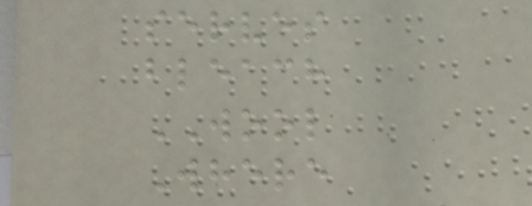serves
bleach
WOOL
Where
